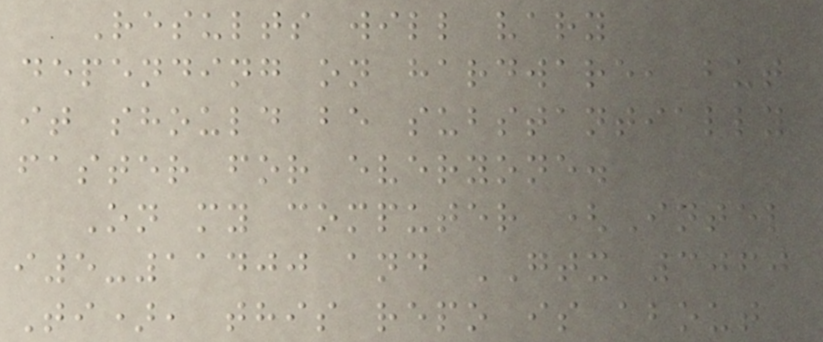Results will vary
depending on hardware, but
it should be substantially
faster for everyone.
On my computer (Intel
i5-11400 and GTX 3060
Ti), this repo is about
